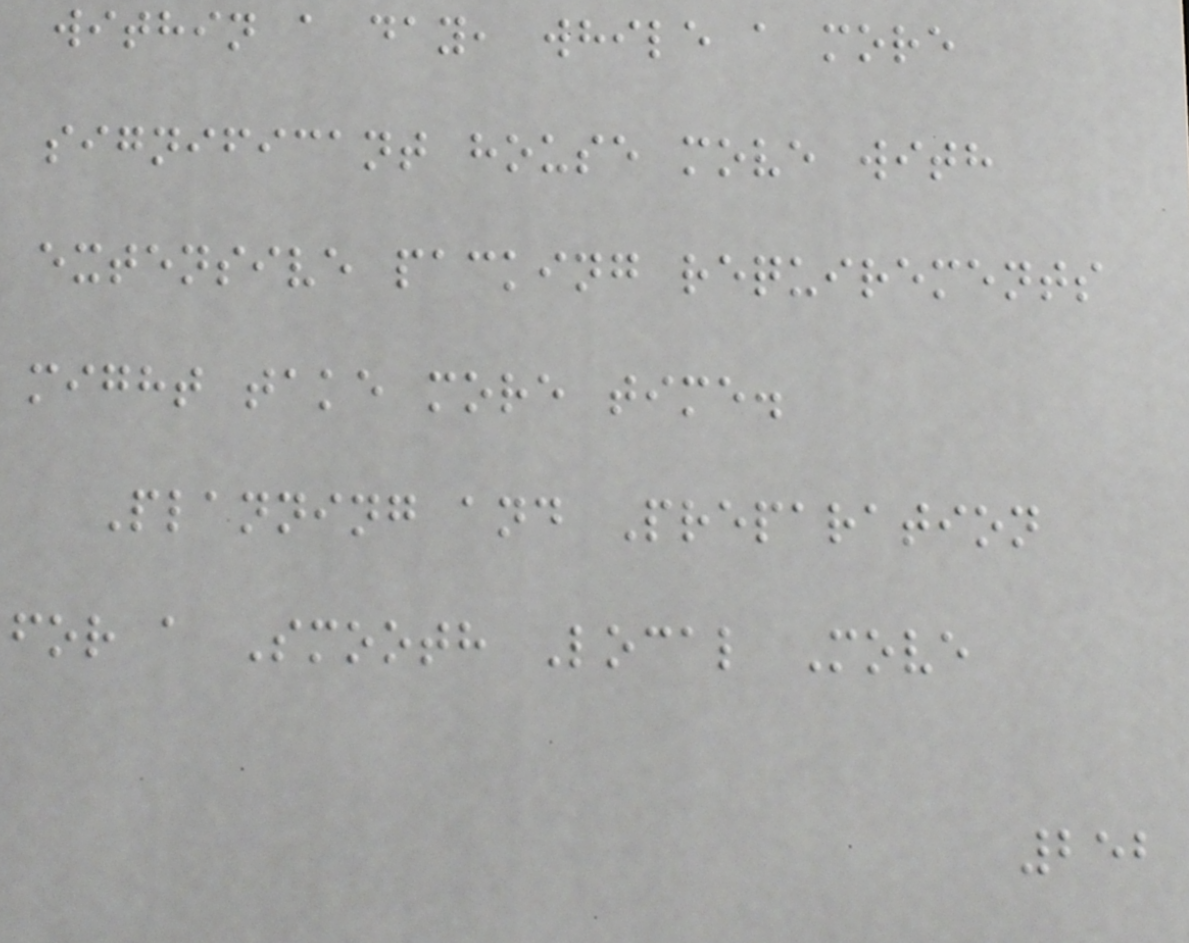within a day, while a more
significant house move with
extensive packing requirements
might take more time.
Planning and Preparation
for a Smooth Local Move
252
